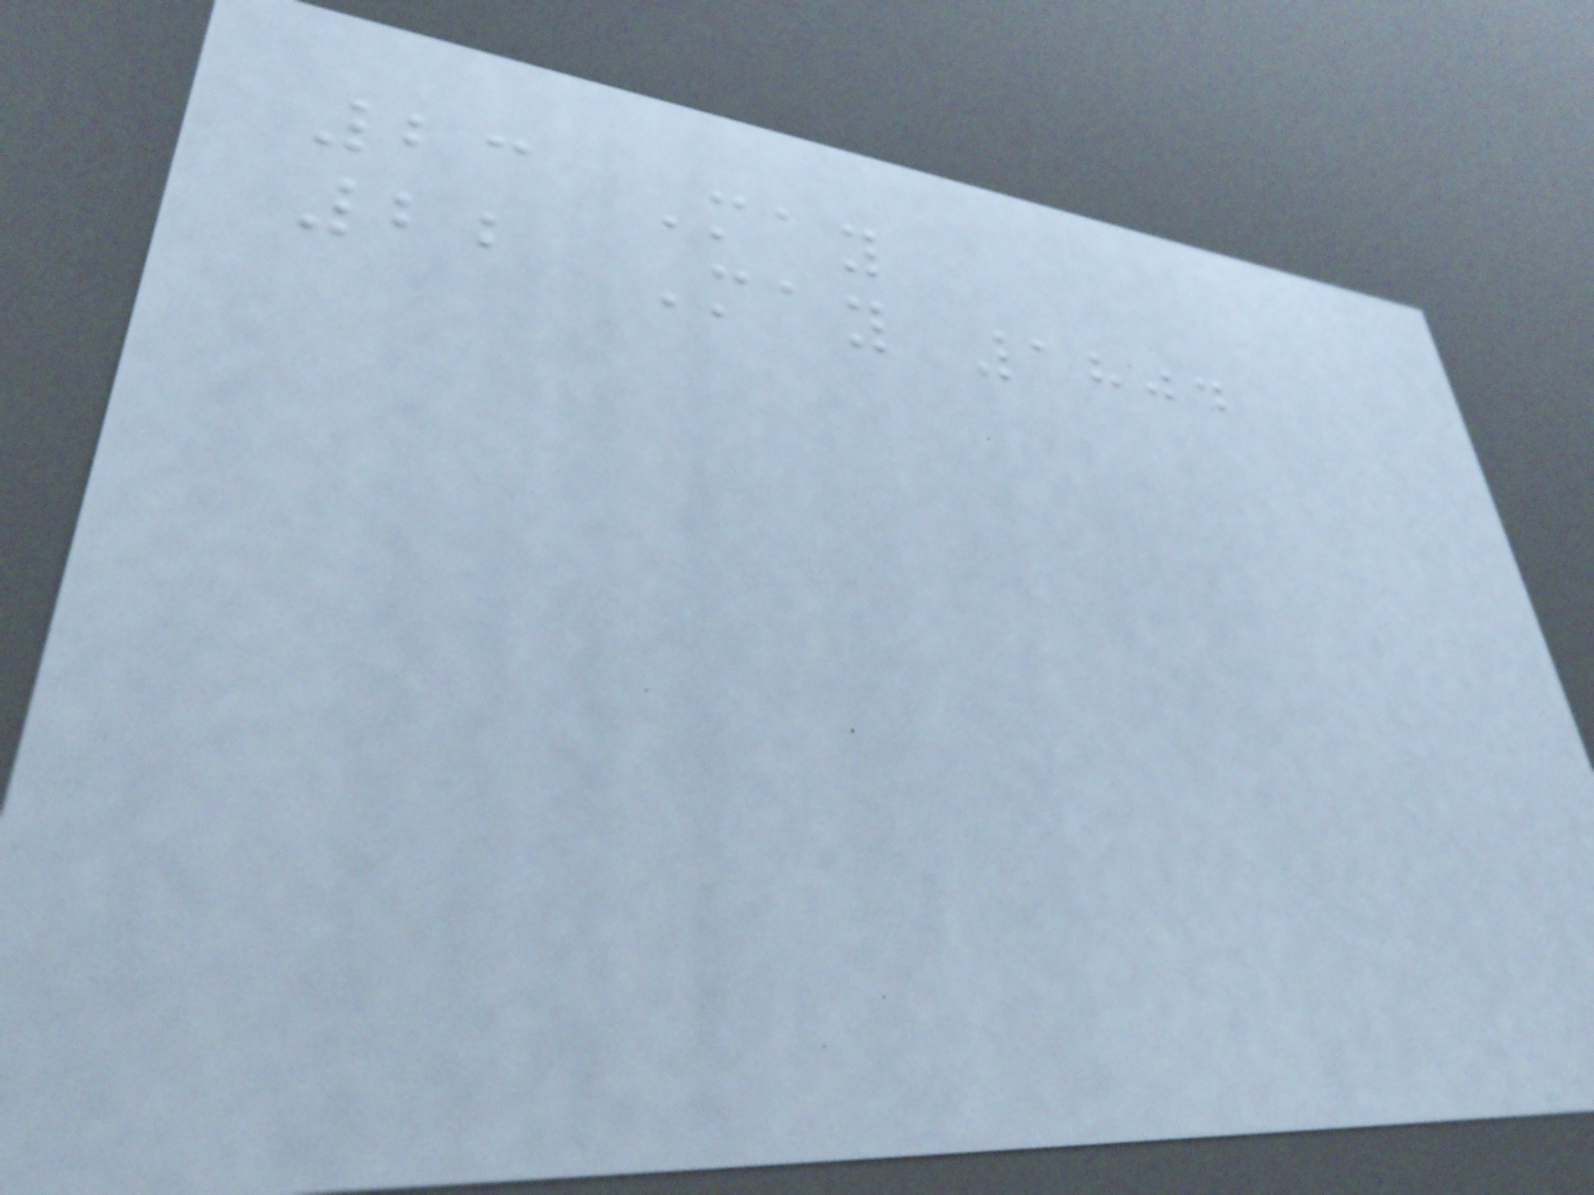23 May
22 May 1804
